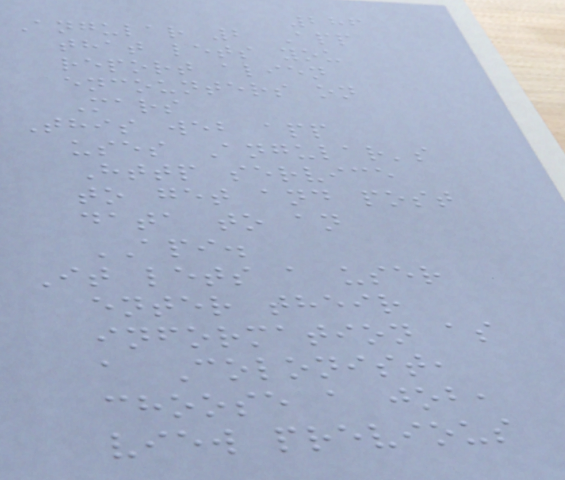286
Angular 2 App
that lets you
report alien
encounters on
Mars
This web app
uses Angular's
Http service
to get and post
data to an
API.
It lets a user
enter their
information as
a Colonist,
choose a job,
view previous
